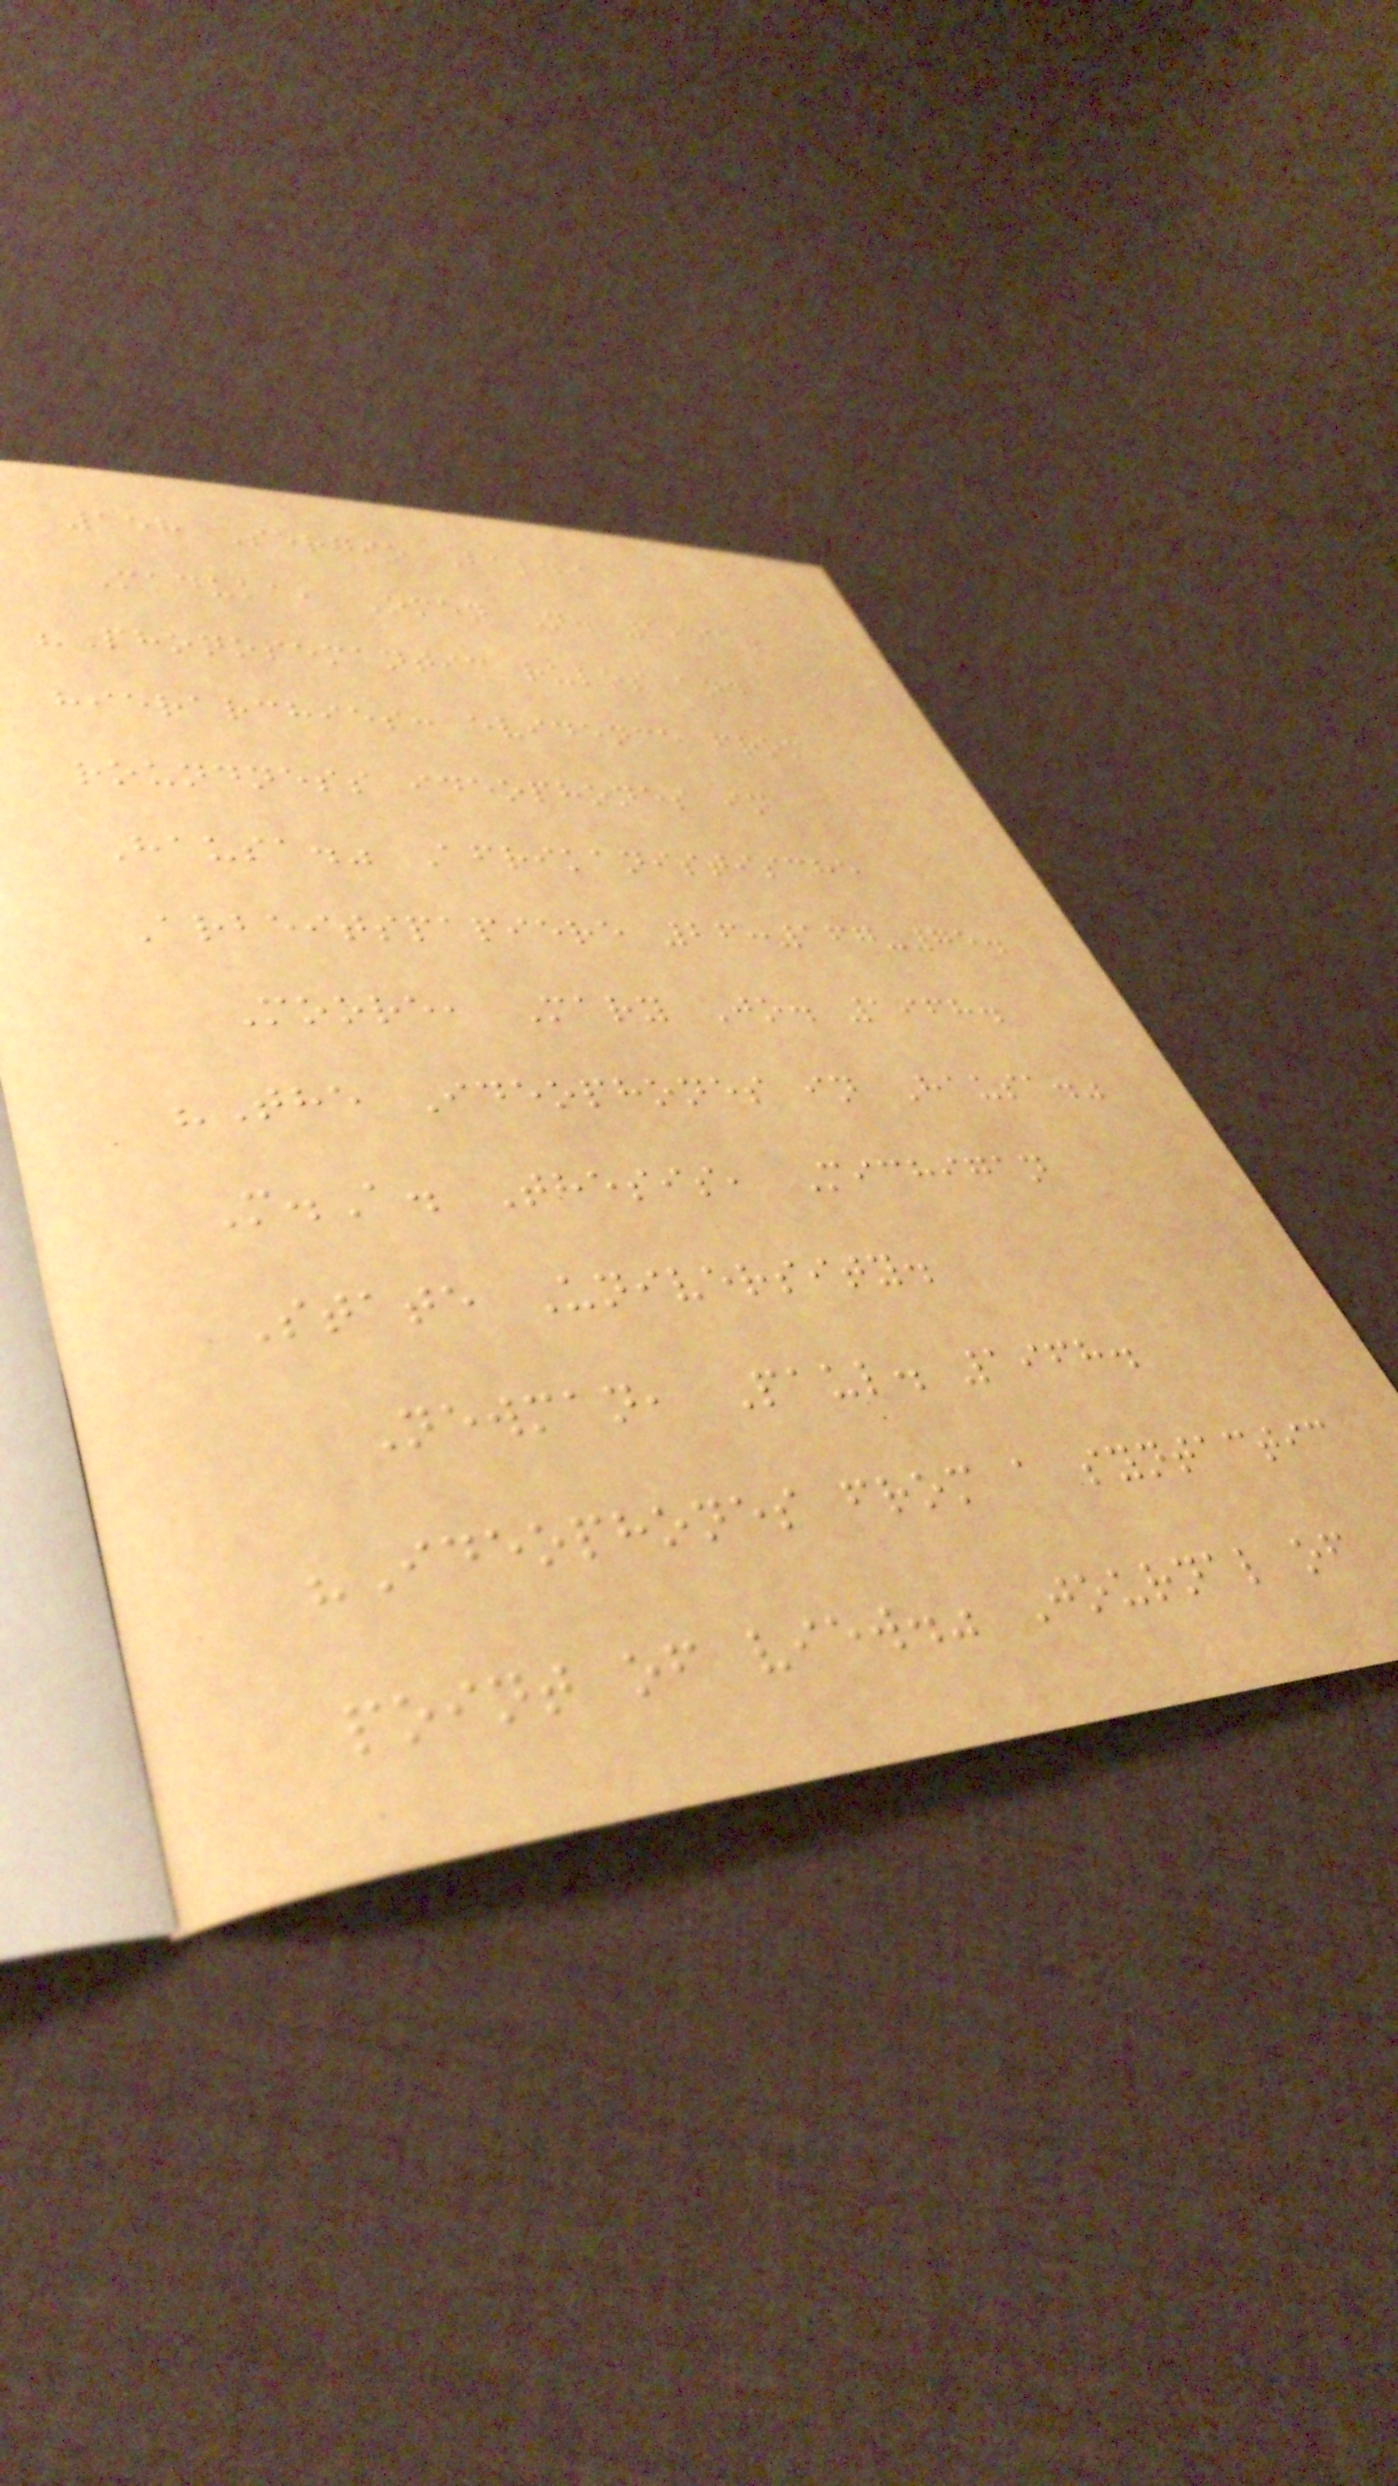158 Sergio Baldi
Maduka, Omen N. 1991.
"Phonosemantic rules and
hierarchies: evidence from
roundness ideophones in
Hausa." Afrikanistische
Arbeitspapiere 26:167-75.
Moore, Mary Jo. 1968.
"The Ideophones in Hausa."
M.A. Thesis, Michigan
State University.
Newman, Paul. 1968.
"Ideophones from a syntactic
point of view." Journal of
